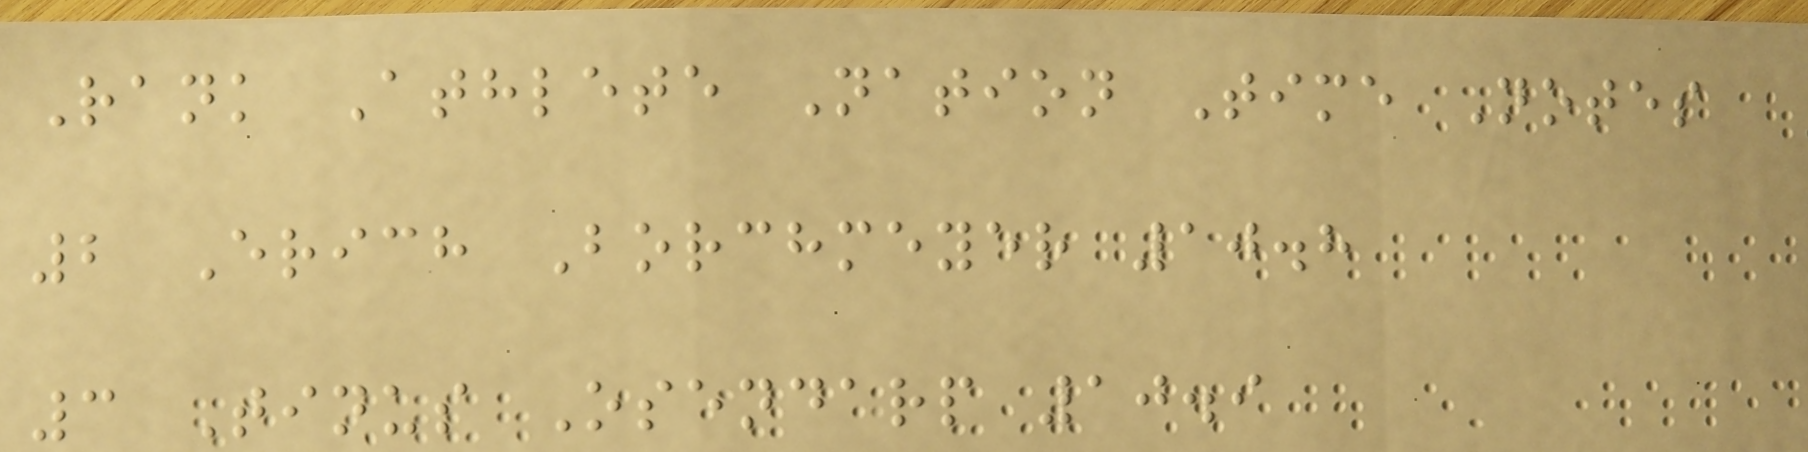Rank Athlete Nation Time Notes
2 Erich Borchmeyer 10.8
3 Tinus Osendarp 10.9
